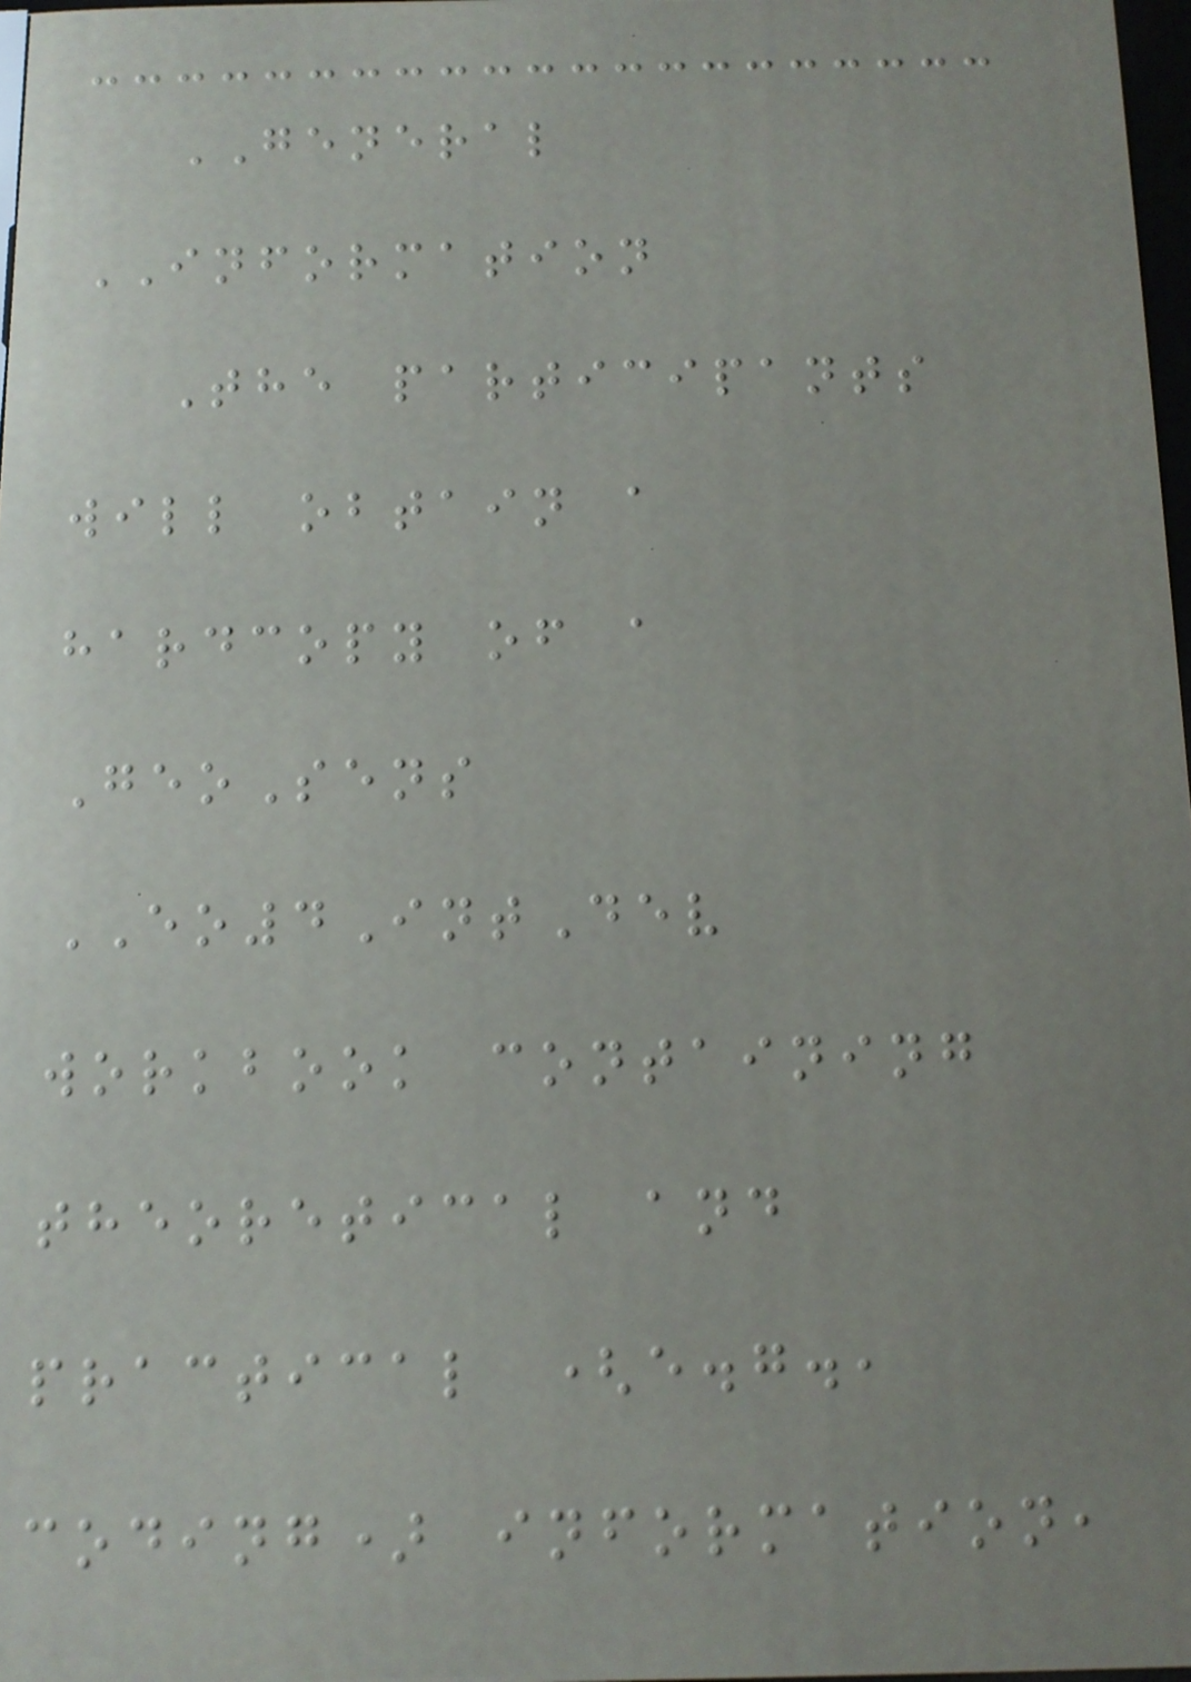GENERAL
INFORMATION
The participants
will obtain a
hardcopy of a
GeoSens
EO4IntDev
workbook containing
theoretical and
practical (e.g.,
coding) information,
